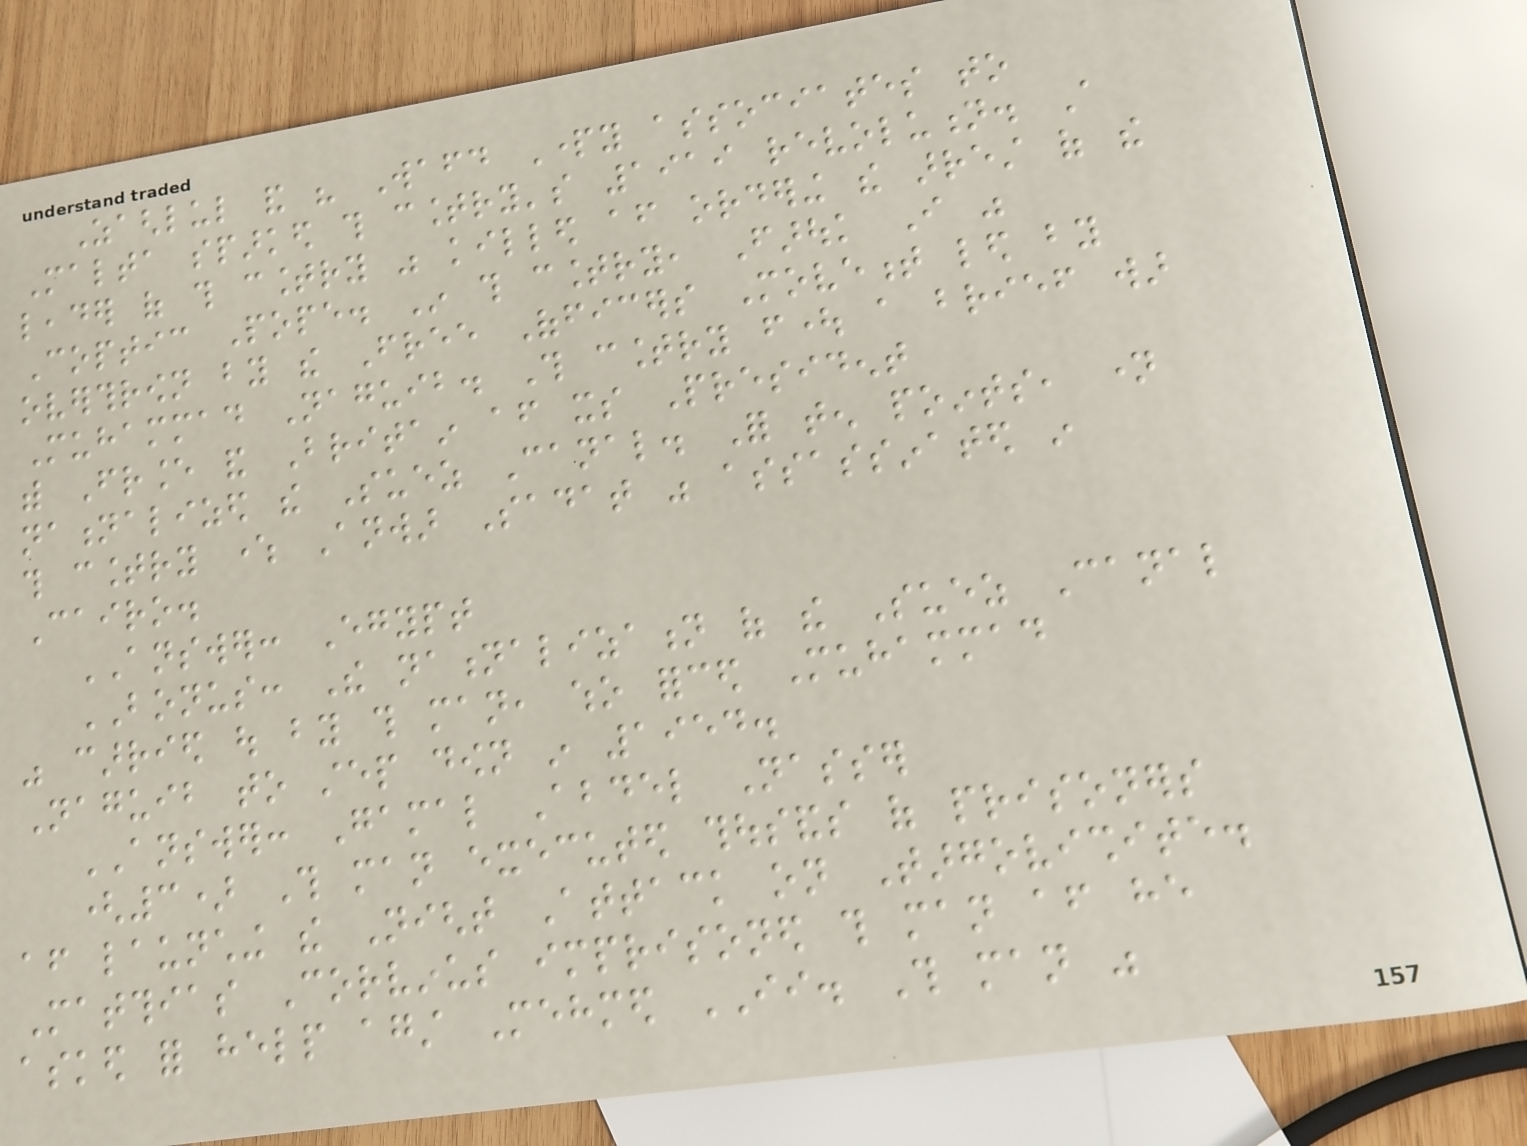Zaghlul and his Wafd Party associates to
Malta sparked this country's 1919 revolution. A
leader of this country was killed after ordering the arrest of the
Coptic Pope. In this country, Farouk I was
overthrown by the Free Officers Movement led by
Muhammad Naguib. This country fought a brief war
with France and Britain after its President
nationalized the Suez Canal. For ten points, name
this country where Anwar Sadat was assassinated in
Cairo.
ANSWER: Egypt
BONUS: The nationalization of the Suez Canal
was carried out by this man, who forced Muhammad
Naguib to step down in 1954.
ANSWER: Gamal Abdel Nasser
(3) This man executed thousands of prisoners
after launching the Night Attack on Targovishite.
Matthias Corvinus imprisoned this man after he
asked for help against Mehmed II. This man was
